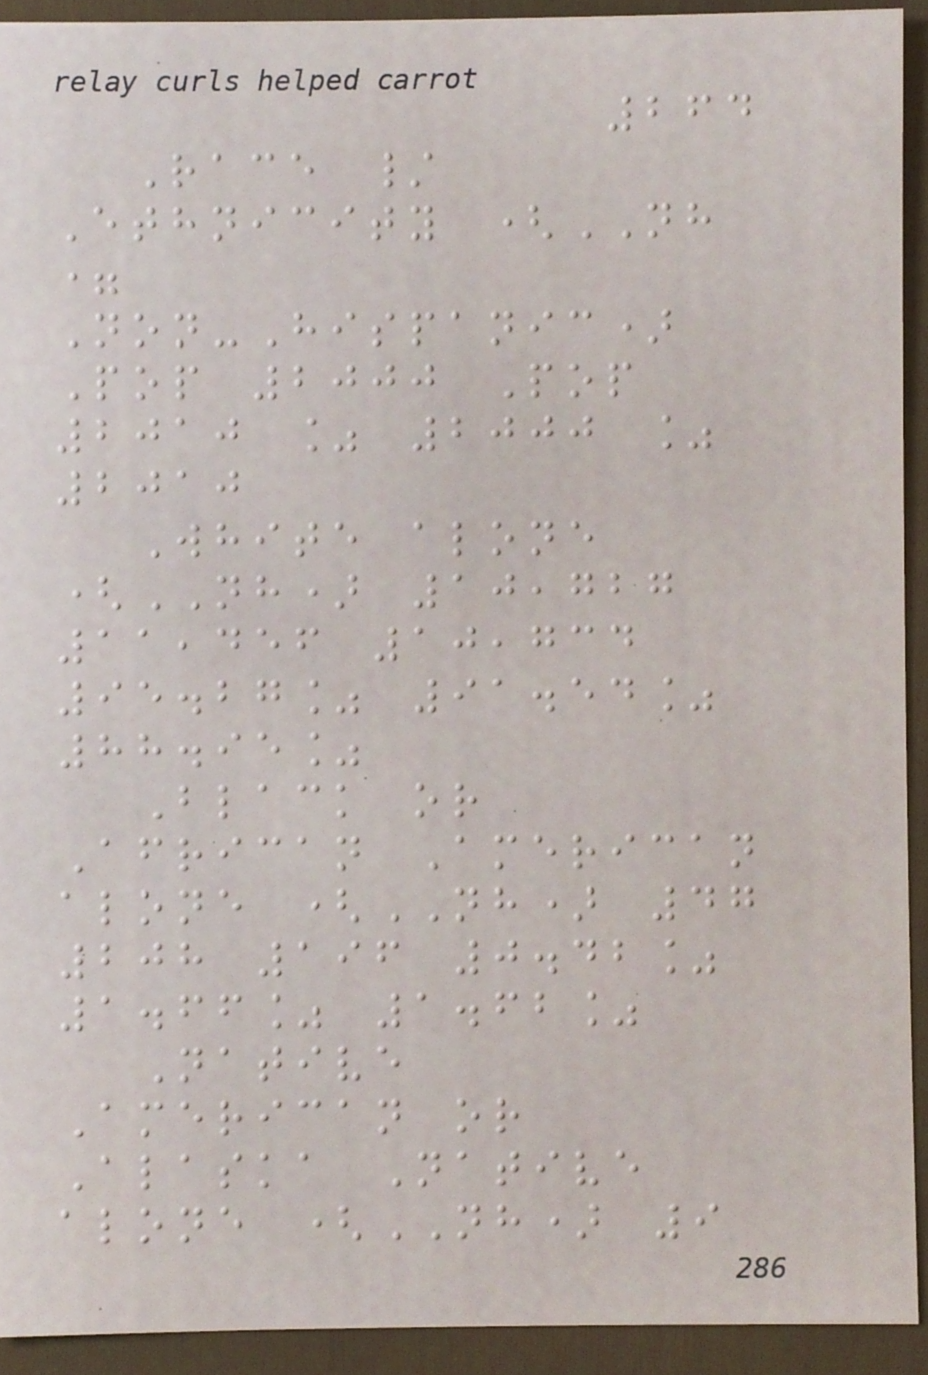264
Race /
Ethnicity (NH
=
Non-Hispanic)
Pop 2000 Pop
2010 % 2000 %
2010
White alone
(NH) 10,727
11,456 10,734
95.27% 91.54%
88.95%
Black or
African American
alone (NH) 47
208 196 0.42%
1.66% 1.62%
Native
American or
Alaska Native
alone (NH) 9
